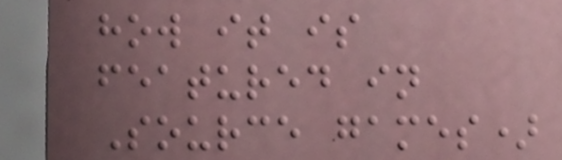how it is
featured in
Source games)
